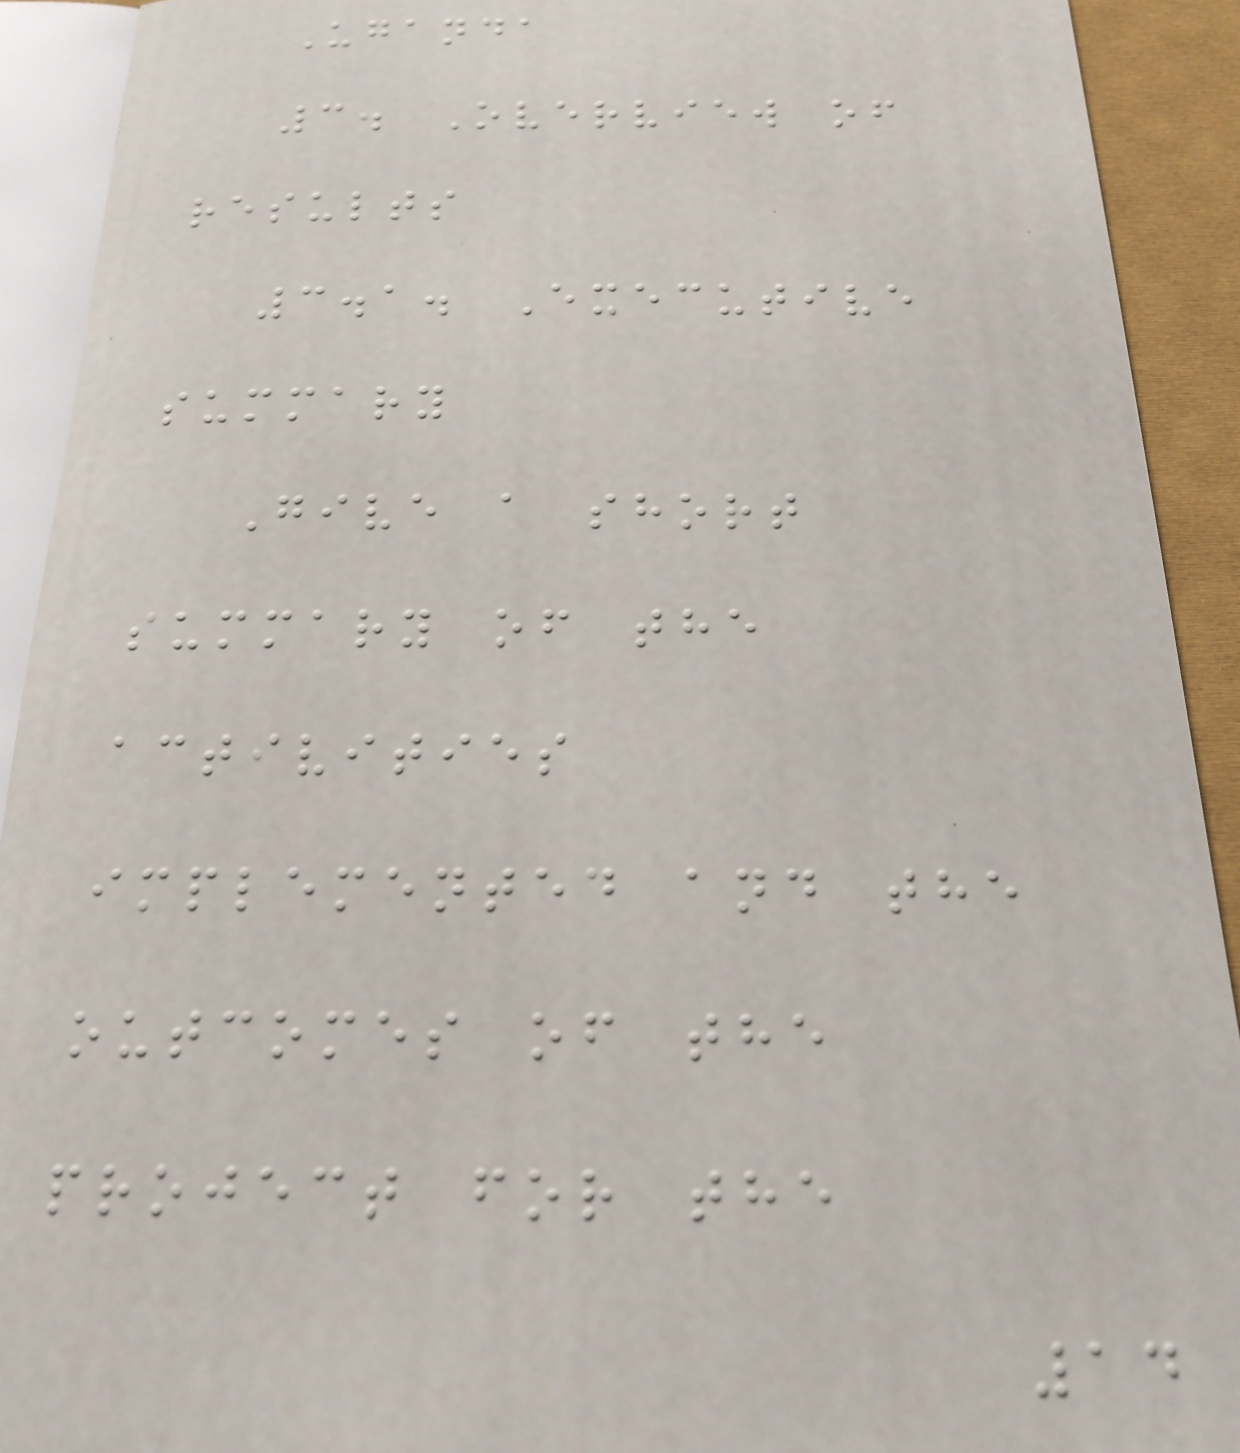Uganda
3. Overview of
results
3.1. Executive
summary
Give a short
summary of the
activities
implemented and the
outcomes of the
project for the
14
